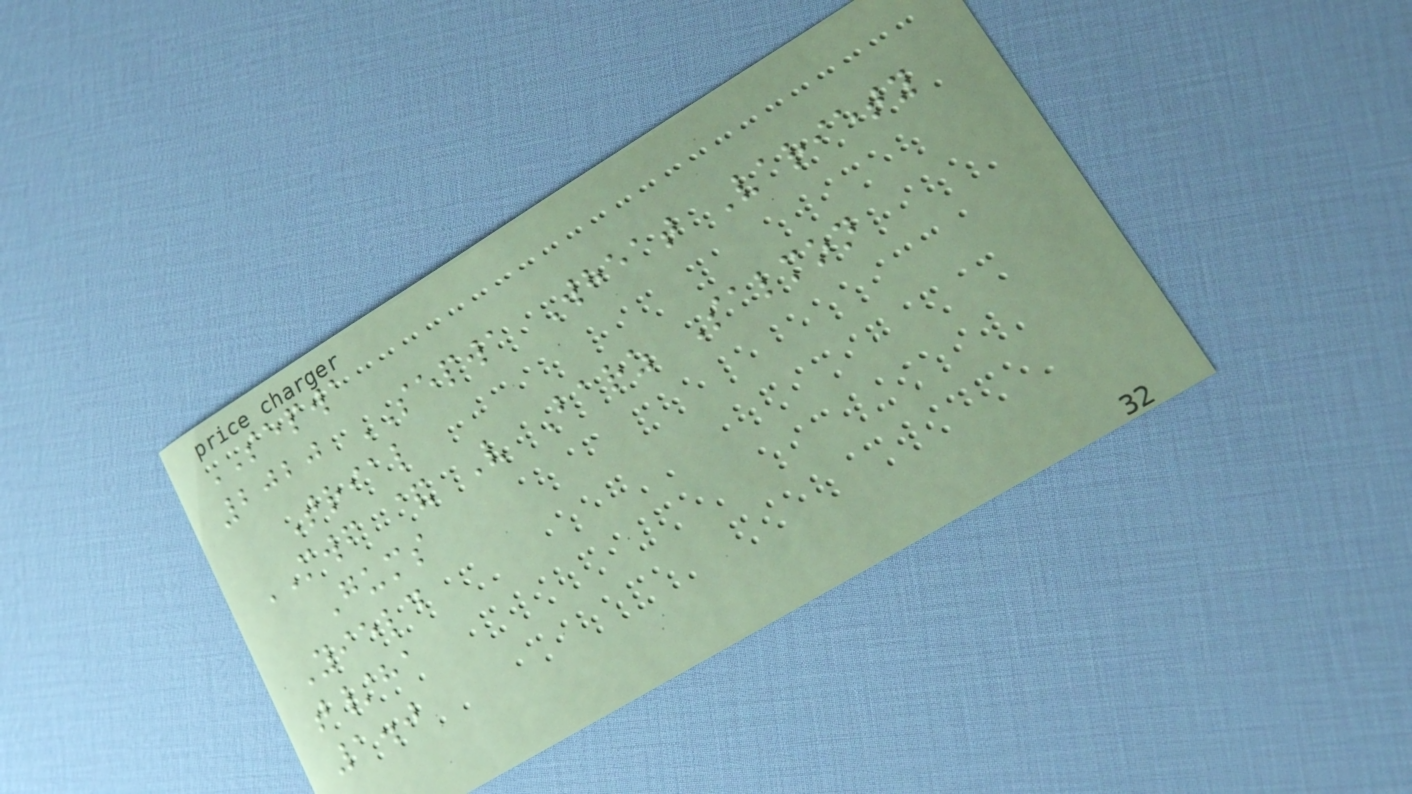SEPWA
2020 SEPWA Wheat Variety
Trial
MWF & V Barz Salmon
Gums
Yield
t/ha
1.0
